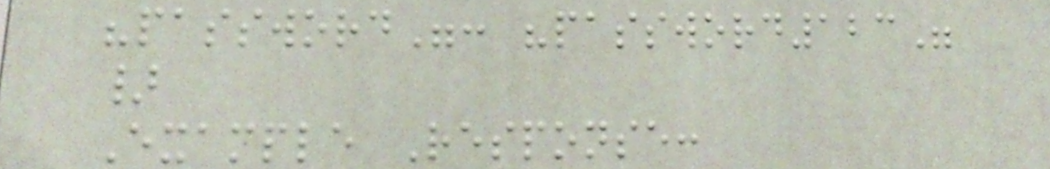"password": "password123"
}
Example Response:
